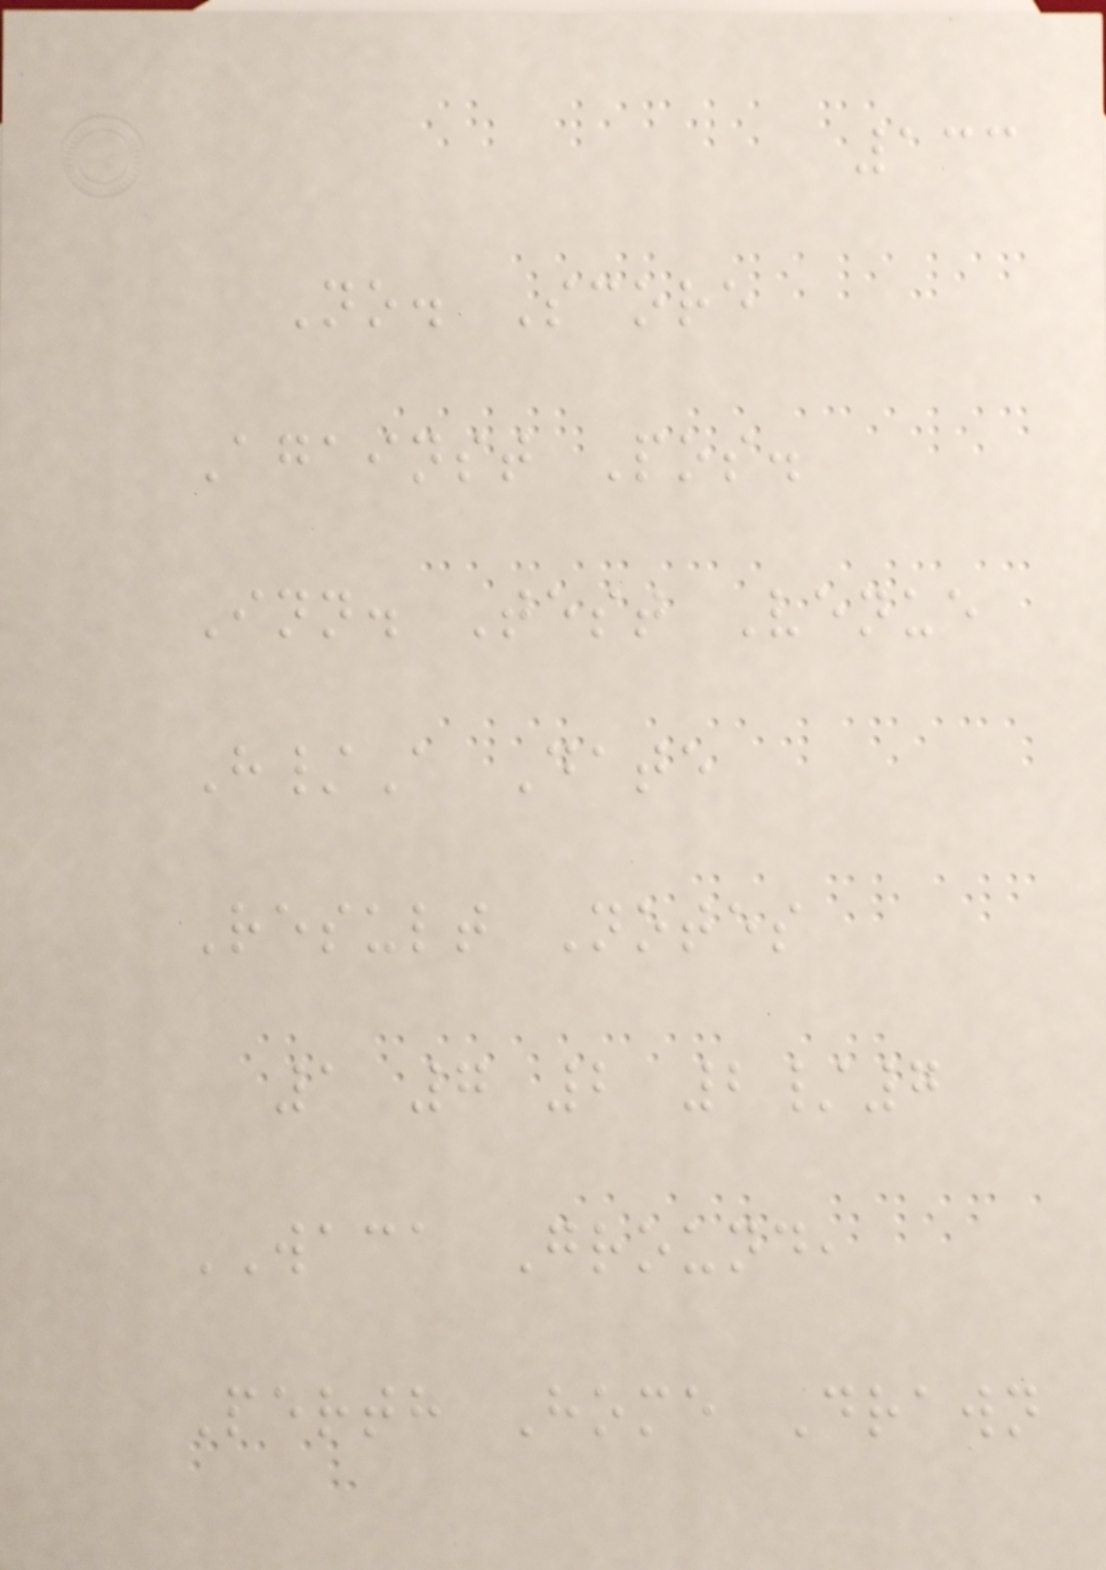133
No. Score
Against Pos.
Inn. Test Venue
H/A Date
Result Notes
1 7 2 2/7
WACA Ground,
Perth Home Drawn
